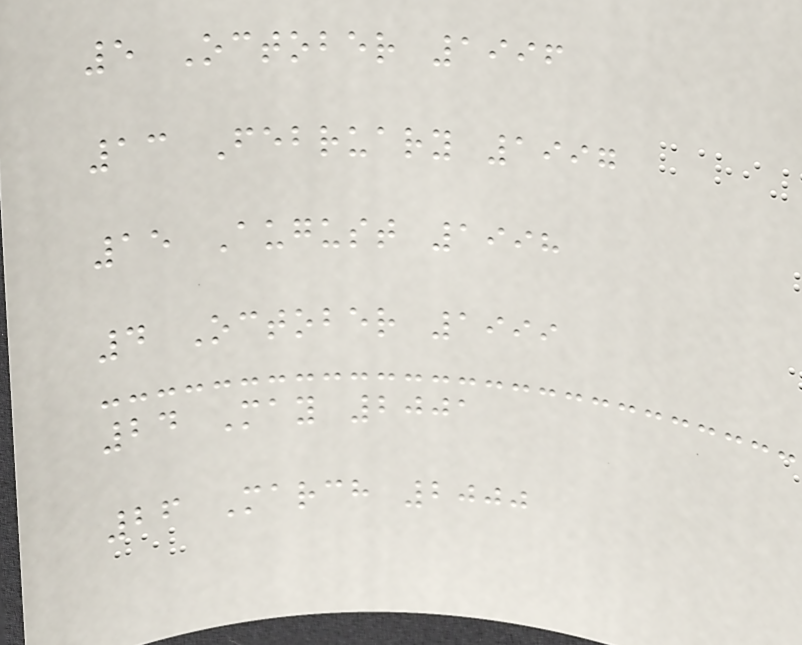5 October 1996
13 February 1997
15 August 1998
4 October 1999
24 May 2001
26 March 2000
